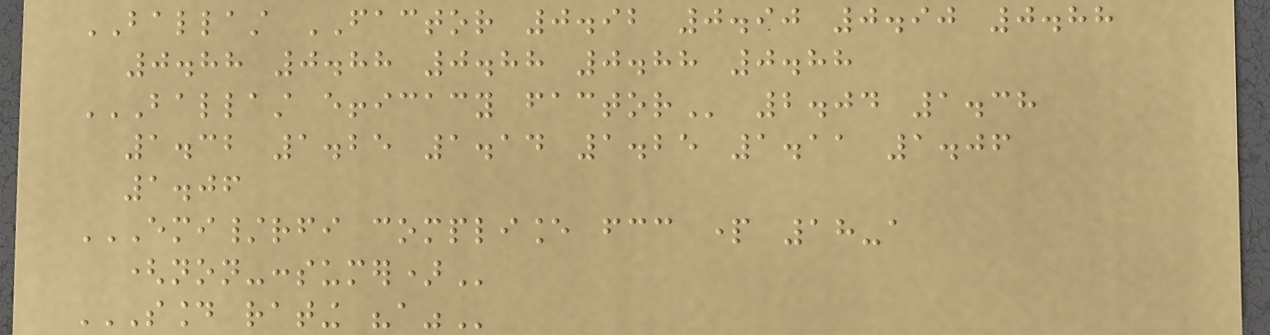BALLAST FACTOR 0.92 0.90 0.90 0.88
0.88 0.88 0.88 0.88 0.88
BALLAST EFFICACY FACTOR 2.04 1.38
1.32 1.25 1.14 1.25 1.11 1.06
1.06
EMI/RFI COMPLIANCE FCC PART 18-A
(NON-CONSUMER)
SOUND RATING "A"
